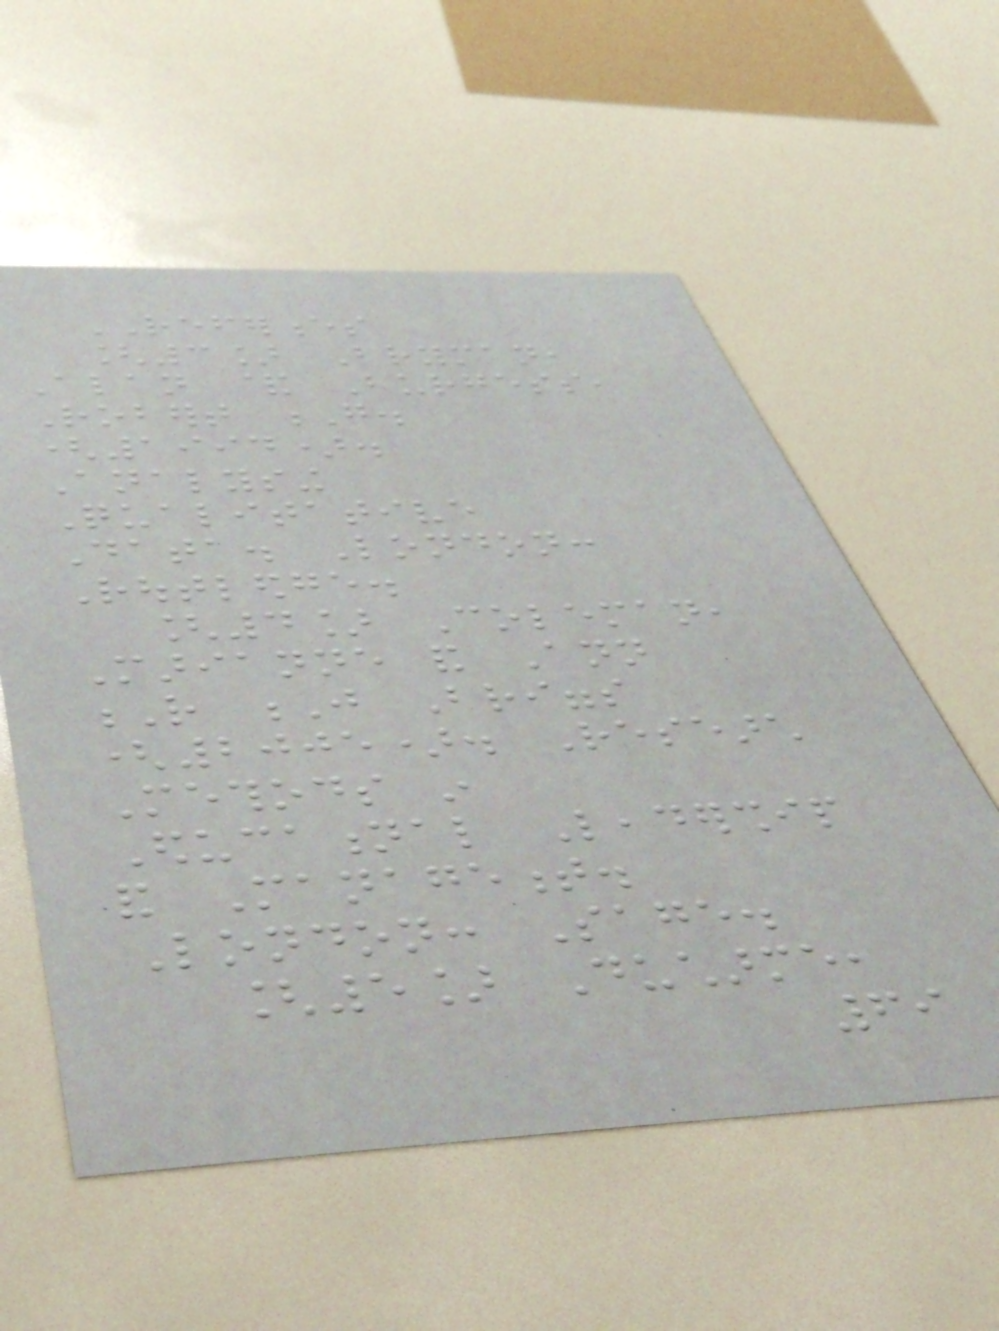REFERENCES
[3] Bryman,
Alan & Burgess,
Robert G.
(1994).
Analysing
Qualitative
Data. London:
Routledge.
[4] Coleman,
Marianne and Ann
R J Briggs
(2005). Research
Methods in
Educational Leadership
and Management.
London: Sage.
[5] Ducharme,
69
